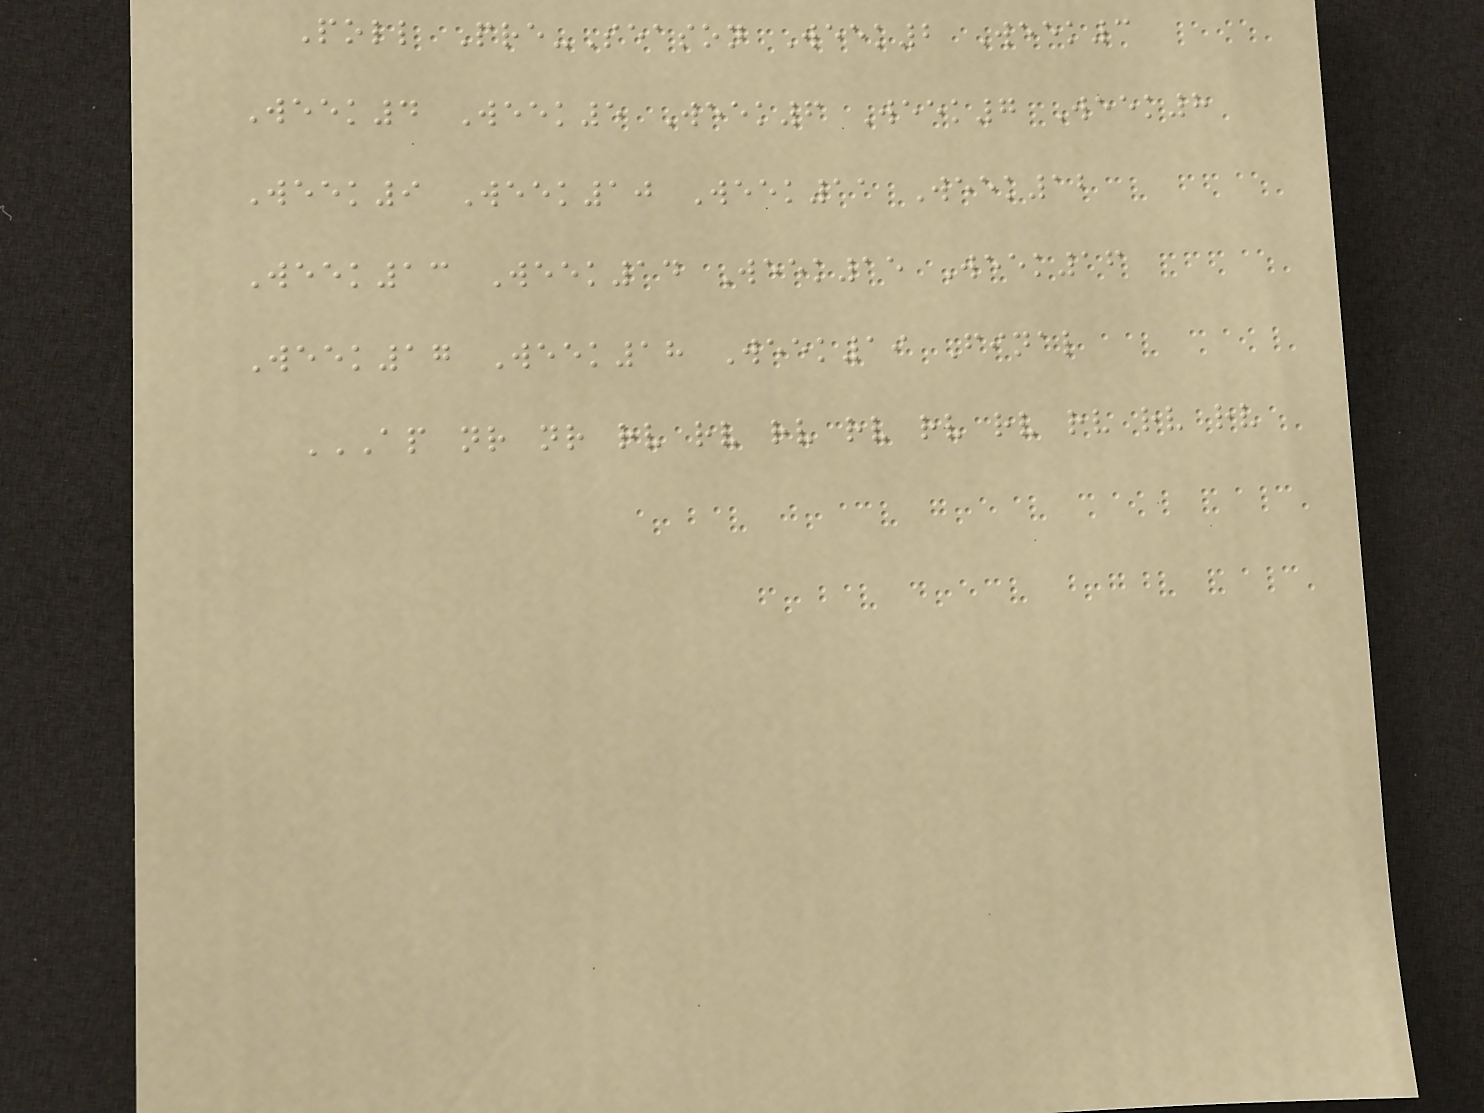Poll Pre-Season Week2 Week3
Week4 Week5 Week6 Week7 Week8
Week9 Week10 Week11 Week12
Week13 Week14 Week15 Week16
Week17 Week18 Week19 Final
AP NR NR RV RV RV RV RV RV RV RV RV
